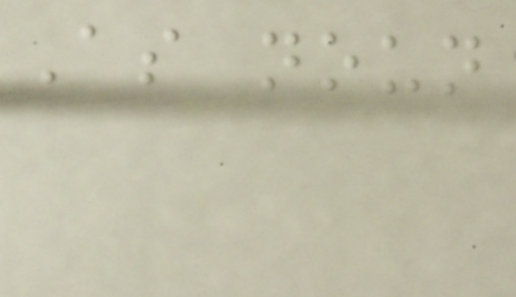As noun
